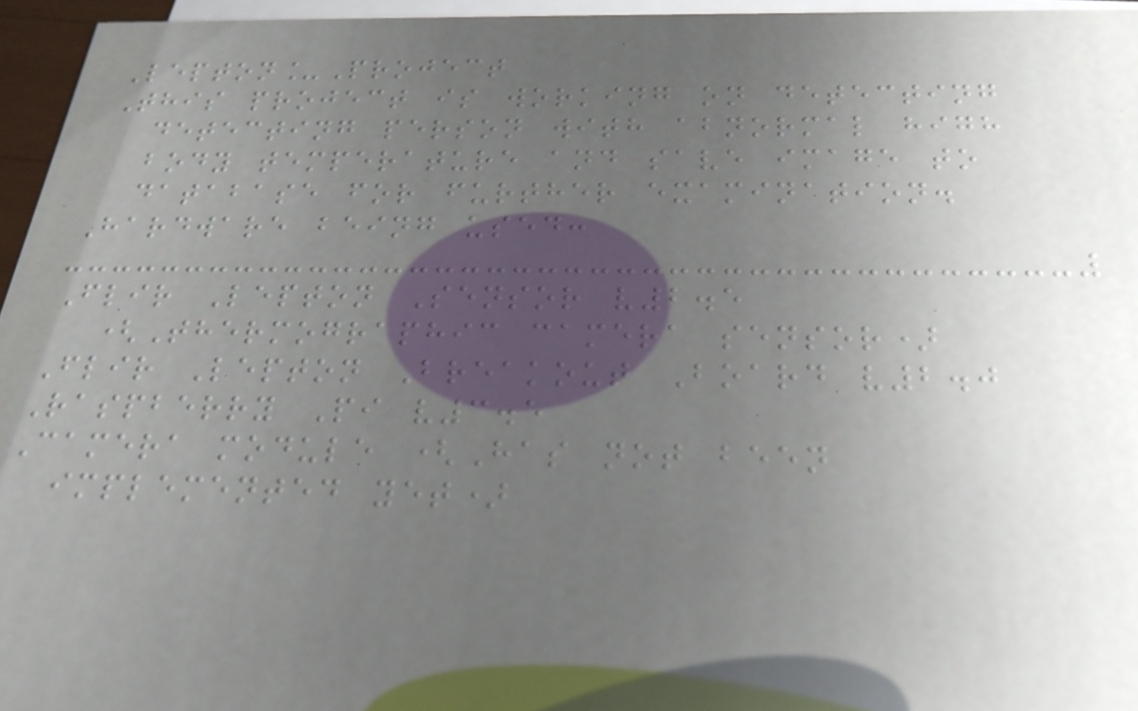Lepton_Project
This project is working on detecting
detecting person with abnormal high
body temperature and save image to
database for further examination.
Hardware being used:
Flir Lepton Sensor v2.5
(Thermographic camera sensor)
Flir Lepton Breakout Board v2.0
Raspberry Pi v3.5
Camera module (Has not been
implemented yet)
